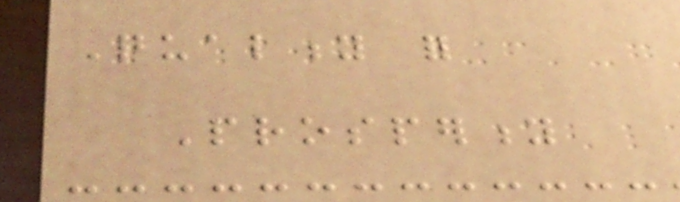Quality for
Prosperity
